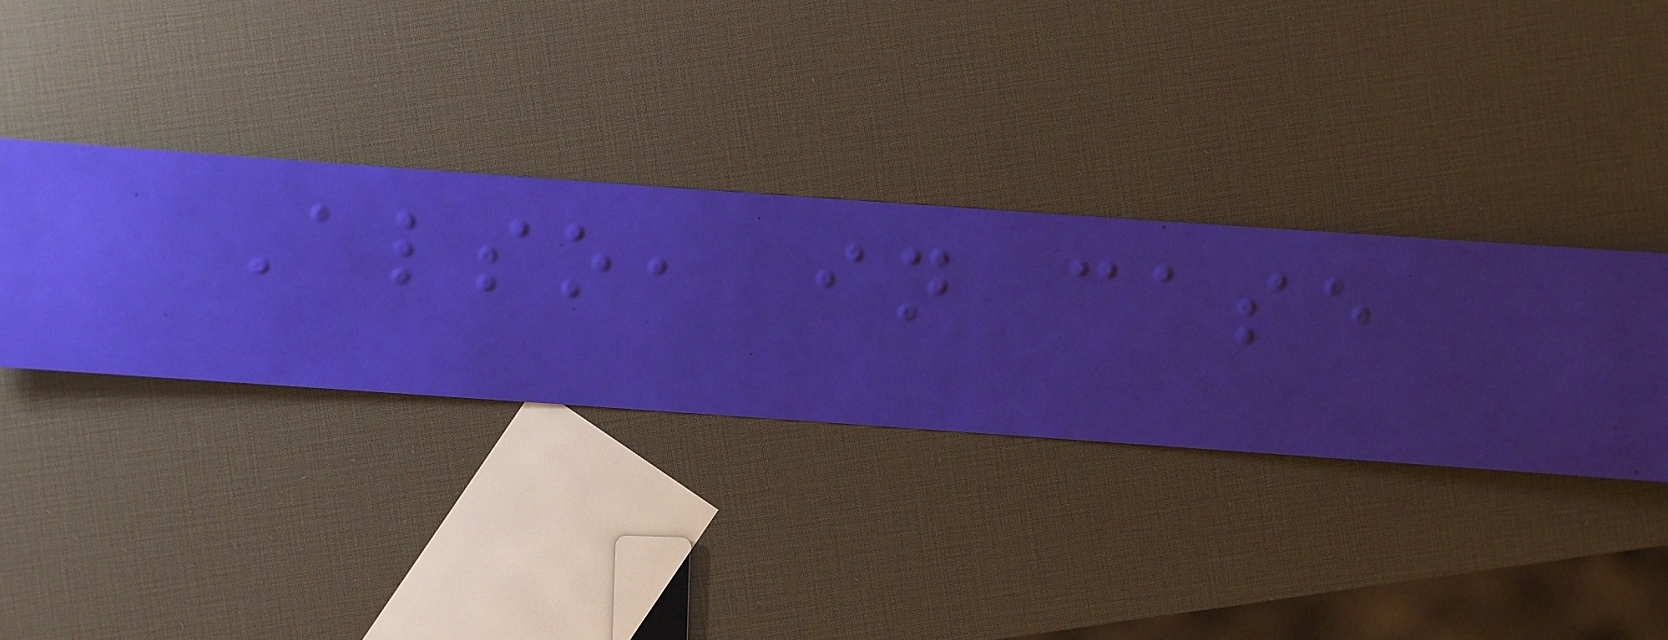Also, in case
